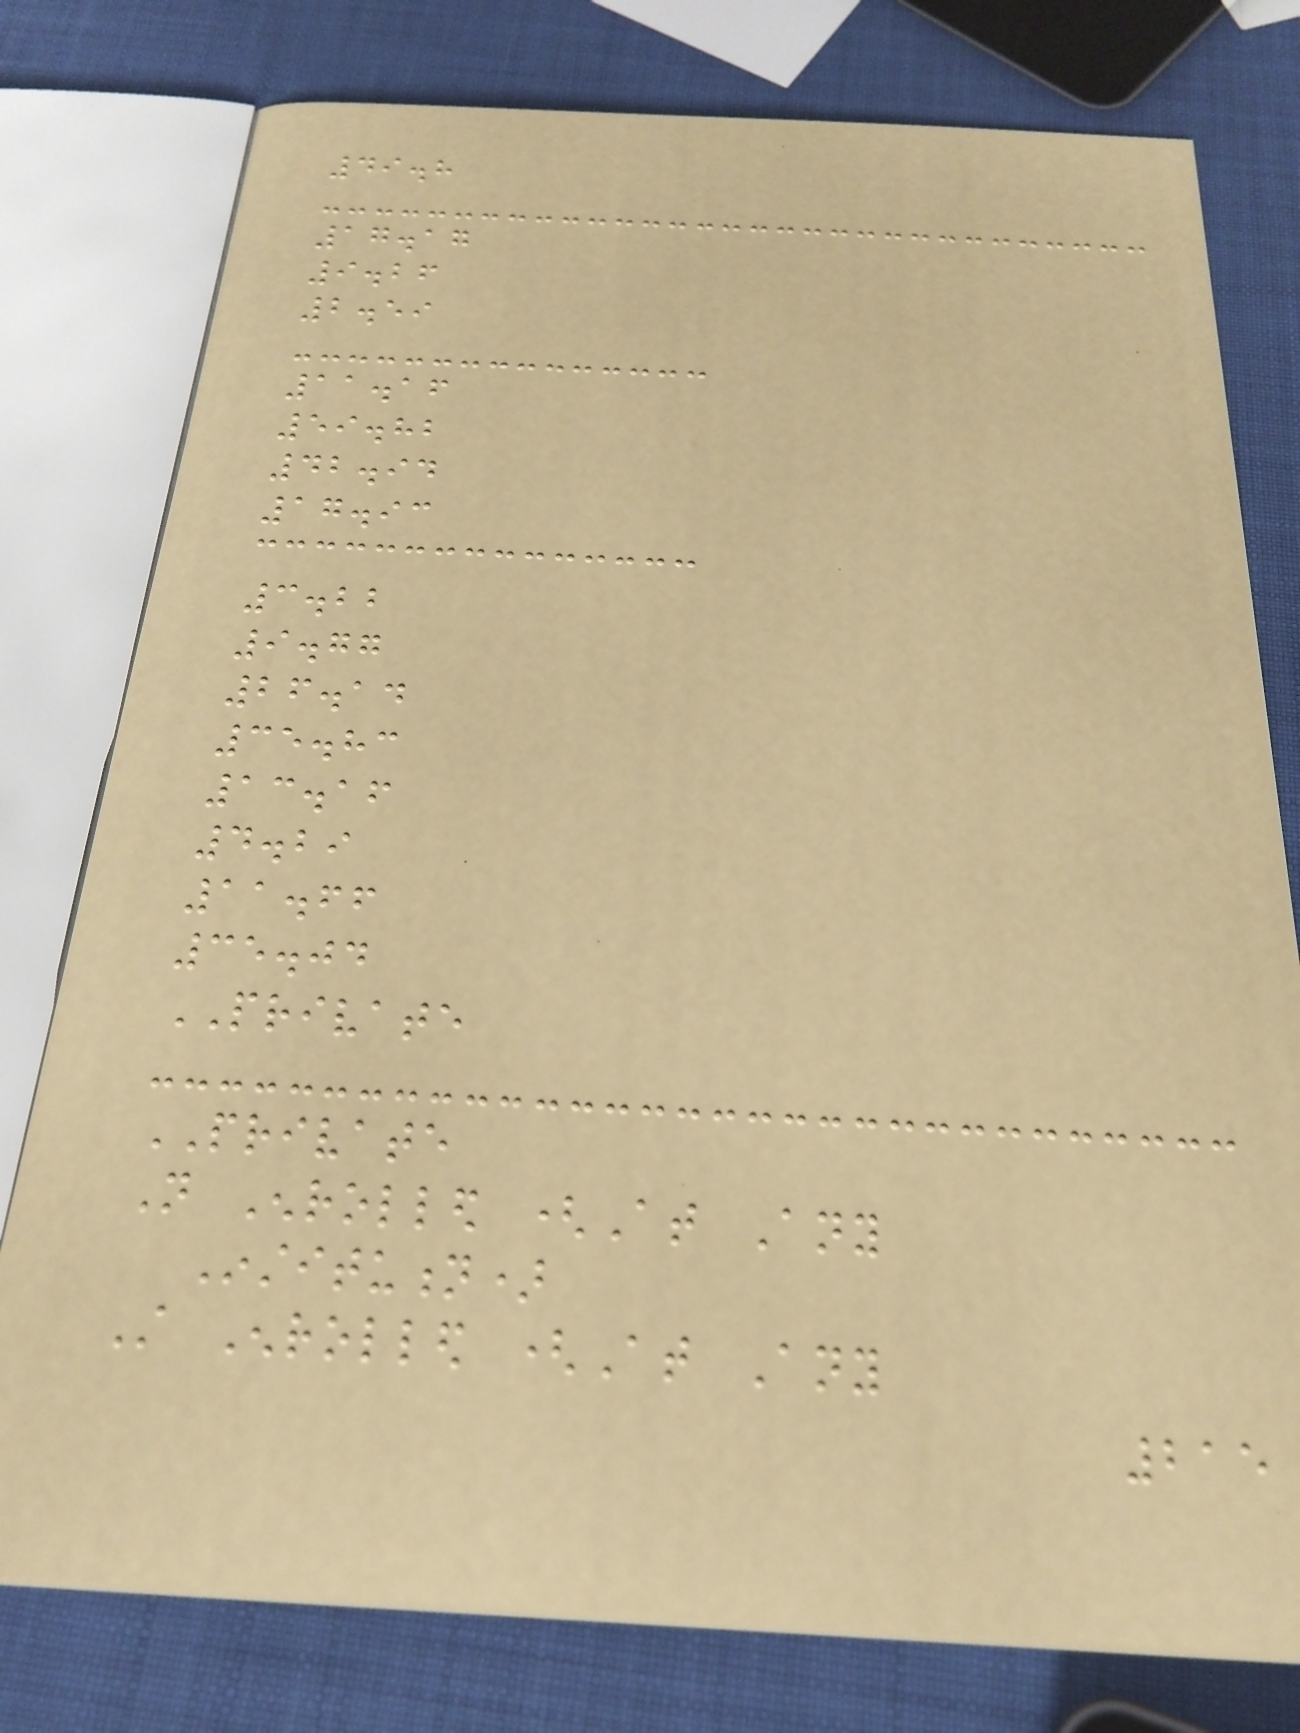49.8
17.17
9.26
2.59
11.16
59.82
42.94
17.93
3.22
9.77
26.14
35.83
13.16
4.29
11.66
35.04
PRIVATE
PRIVATE
Not Enrolled (At Any
Institution)
Still Enrolled (At Any
215
